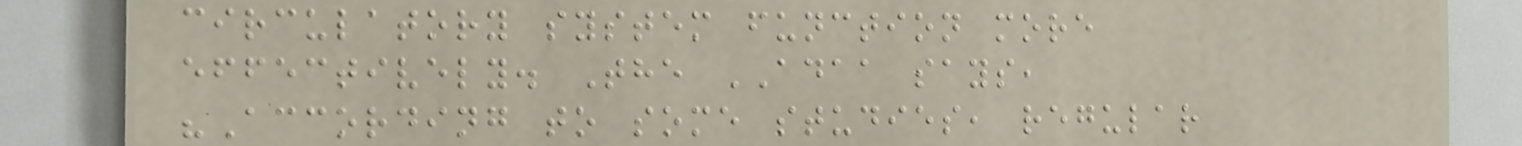circulatory system function more
effectively. The ADAA says,
"According to some studies, regular
